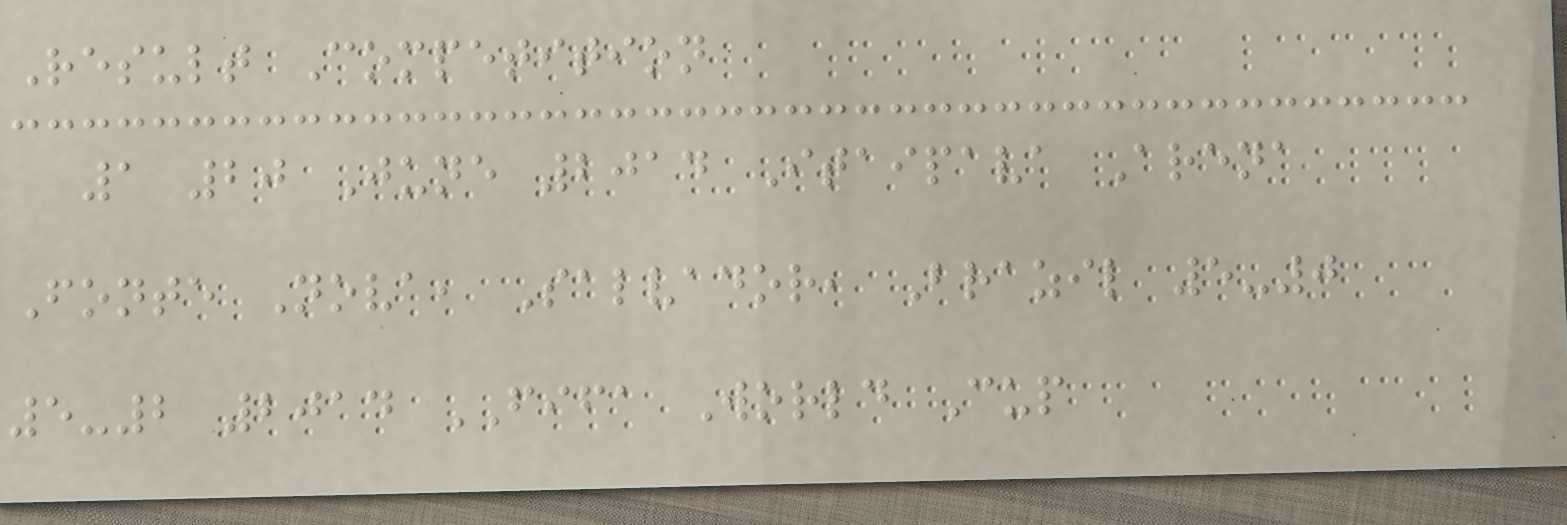Result Competition
1 20 June 2014 Itaipava Arena
Fonte Nova, Salvador, Brazil 5-0
5-2 2014 FIFA World Cup
